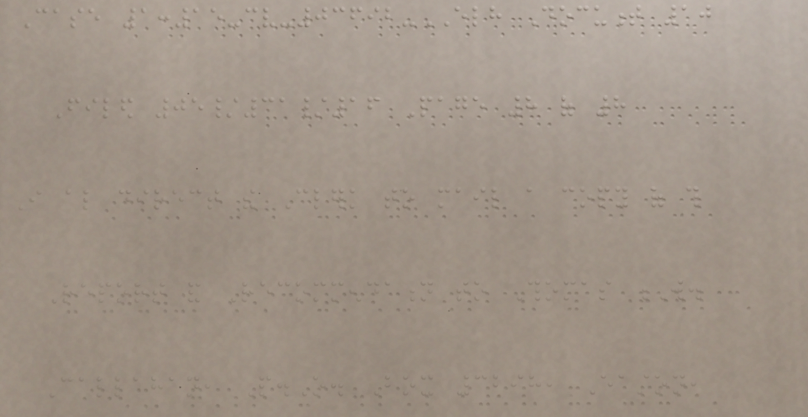Case 1:15-cv-03692-ELH Document 10
Filed 05/31/16 Page 8 of 8
I also direct the Clerk to mail a copy of this
Report and Recommendation to Thomas W.
Callahan, P.O. Box 3298, Easton,
